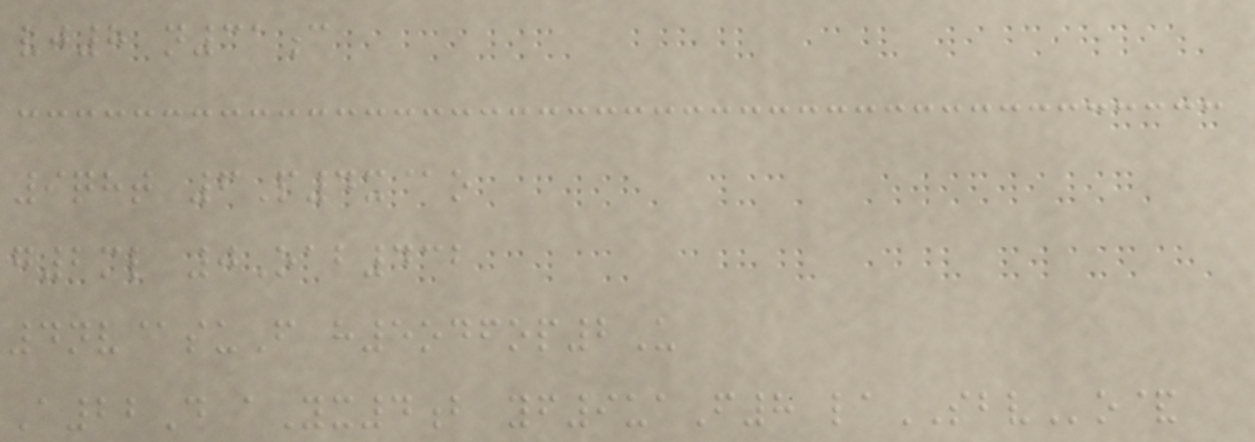vj8 n31c
9qht 6P4x@o
g2ml 0Oab432
4nv@suF h5odfop2U
A22D aYx4b yf9uaF8 laSBVo&
